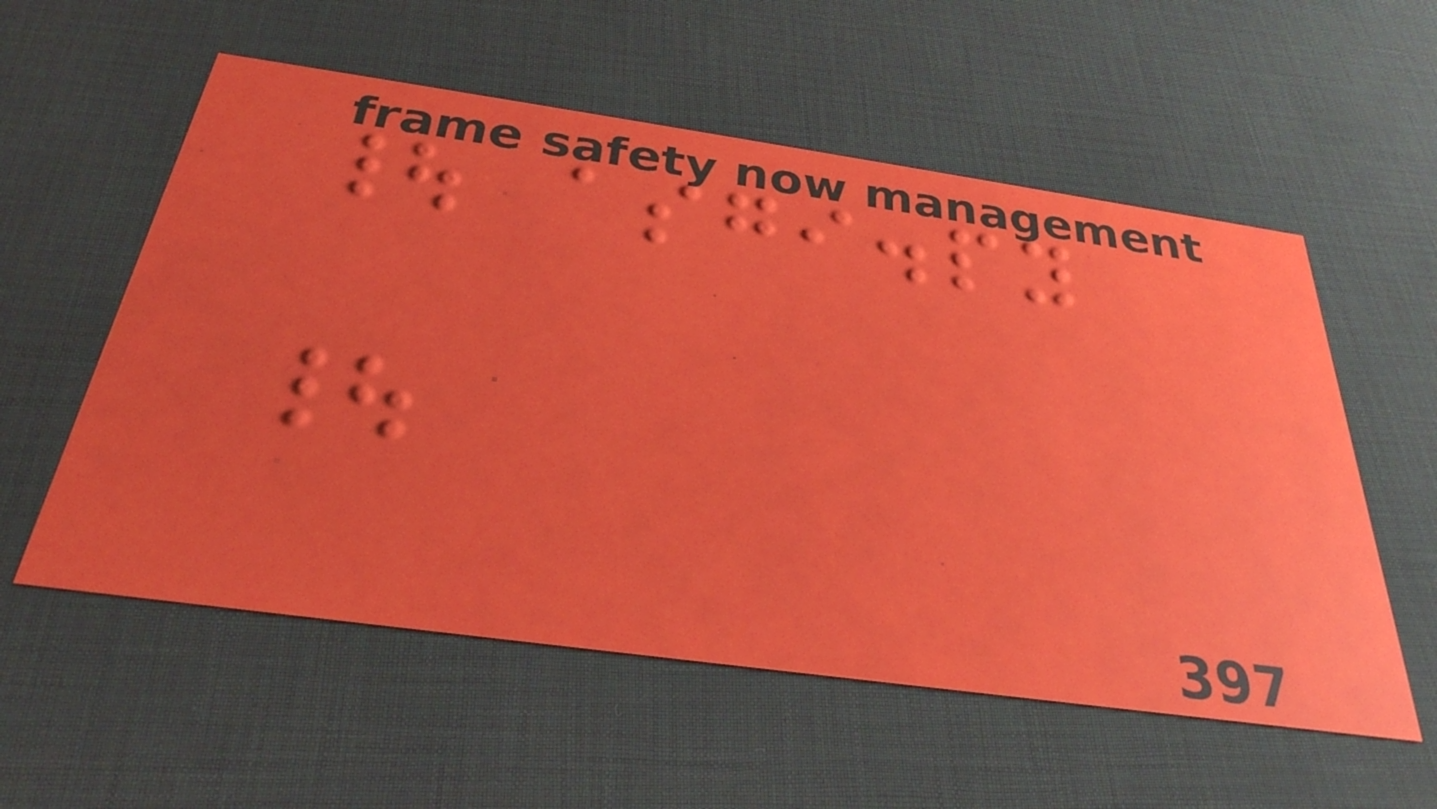| asgi.py
|
